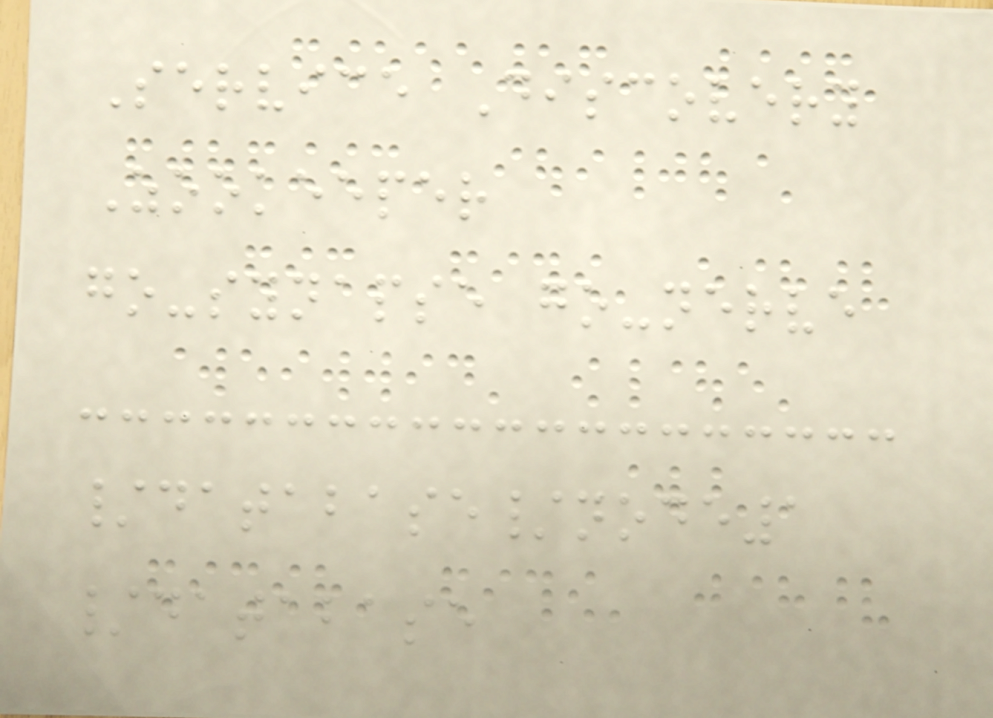Service Discovery
Zookeeper
go-synapse go-nerve
/database/node1
/database
